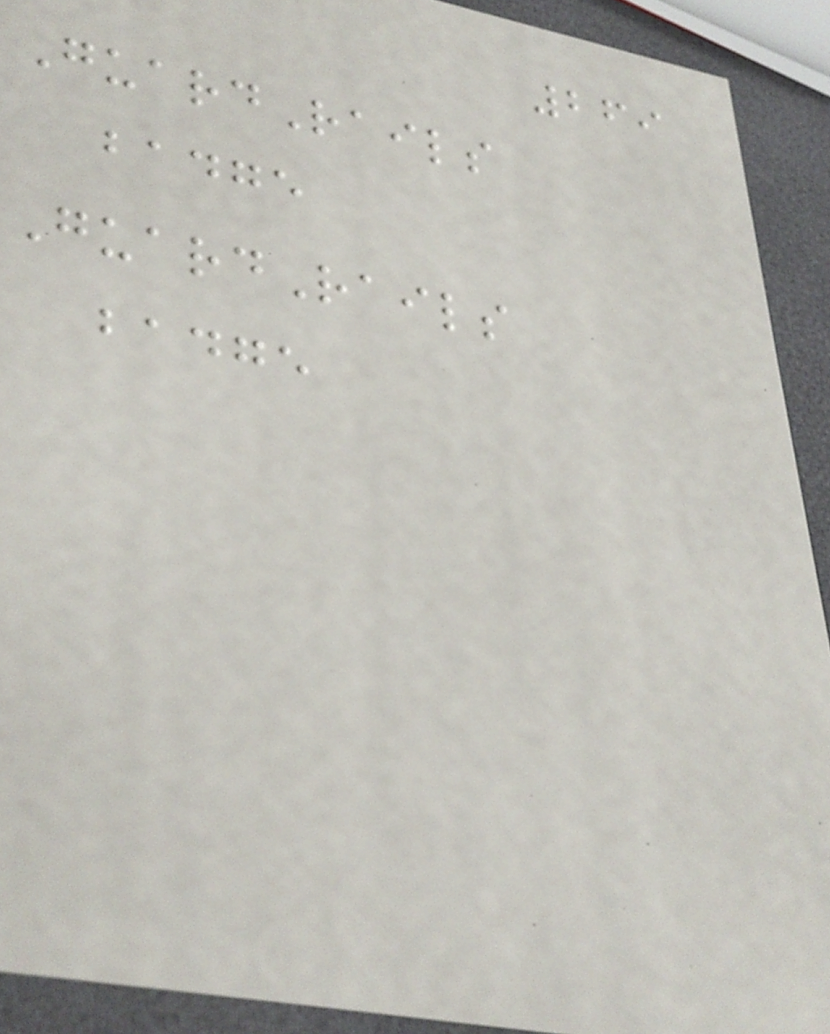269
GuardRails
badge
GuardRails
badge
